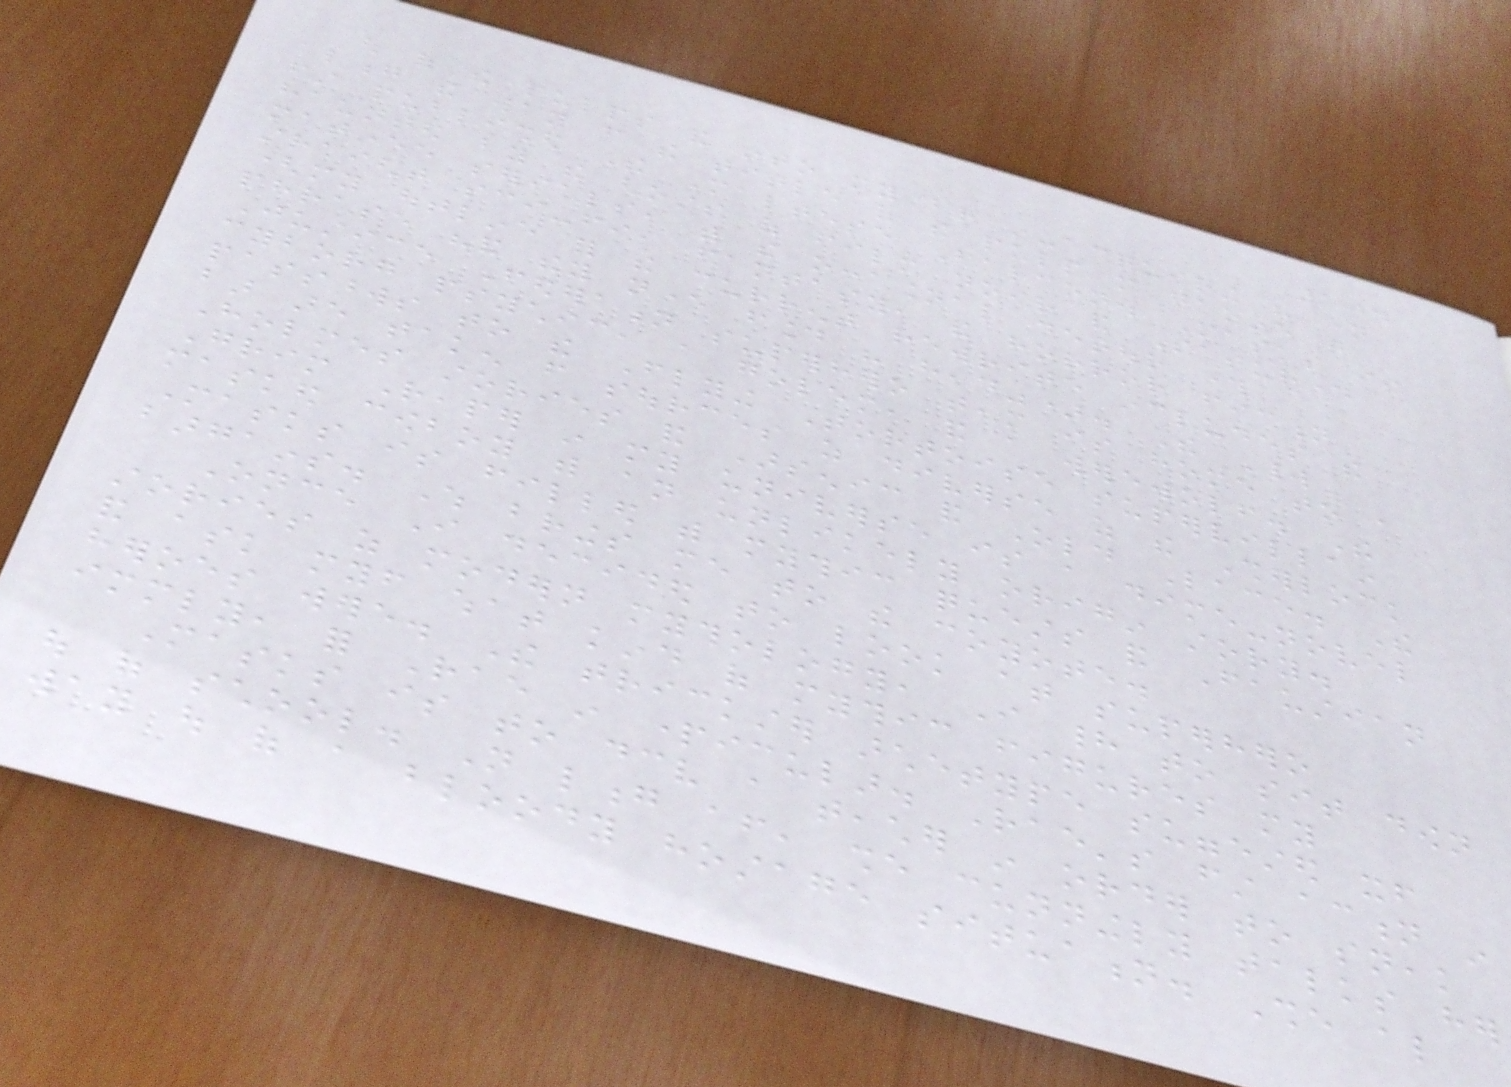104
out of the pulps and into my brain-acquiring his name
along the way from the title of the pulp magazine that
first published The Maltese Falcon. Masks is
haunted by the ghosts of film noir and Saturday
matinee serials, with the occasional detour through
straight sci-fi, fantasy, and horror fiction
(my outline for the current rewrite includes the
phrase "and they never found his head"). The World
Justice Federation superhero team is home to a
cyborg psychic, a golem, and a werewolf. The
passwords to the Flying Tortoise supervillain
bar are taken from sources as diverse as the Sherlock
Holmes stories and Arsenic and Old Lace. The
Grim Reaper in my universe is a dime-novel
masked cowboy with an unlikely origin story.
Masks is filled with mythic quests and Faustian
bargains. Which brings me to the coyote.
Once I decided to look at superhero
stories as modern mythology, I had to sit down
and ask myself what kind of mythic figures my
heroes were. The trickster archetype suggested itself
immediately, for Rae in particular. Rae's first action in
Masks is to deceive a teacher in order to sneak
out of school. Not long after, she cunningly talks her
way out of a bloody hostage situation. She also
